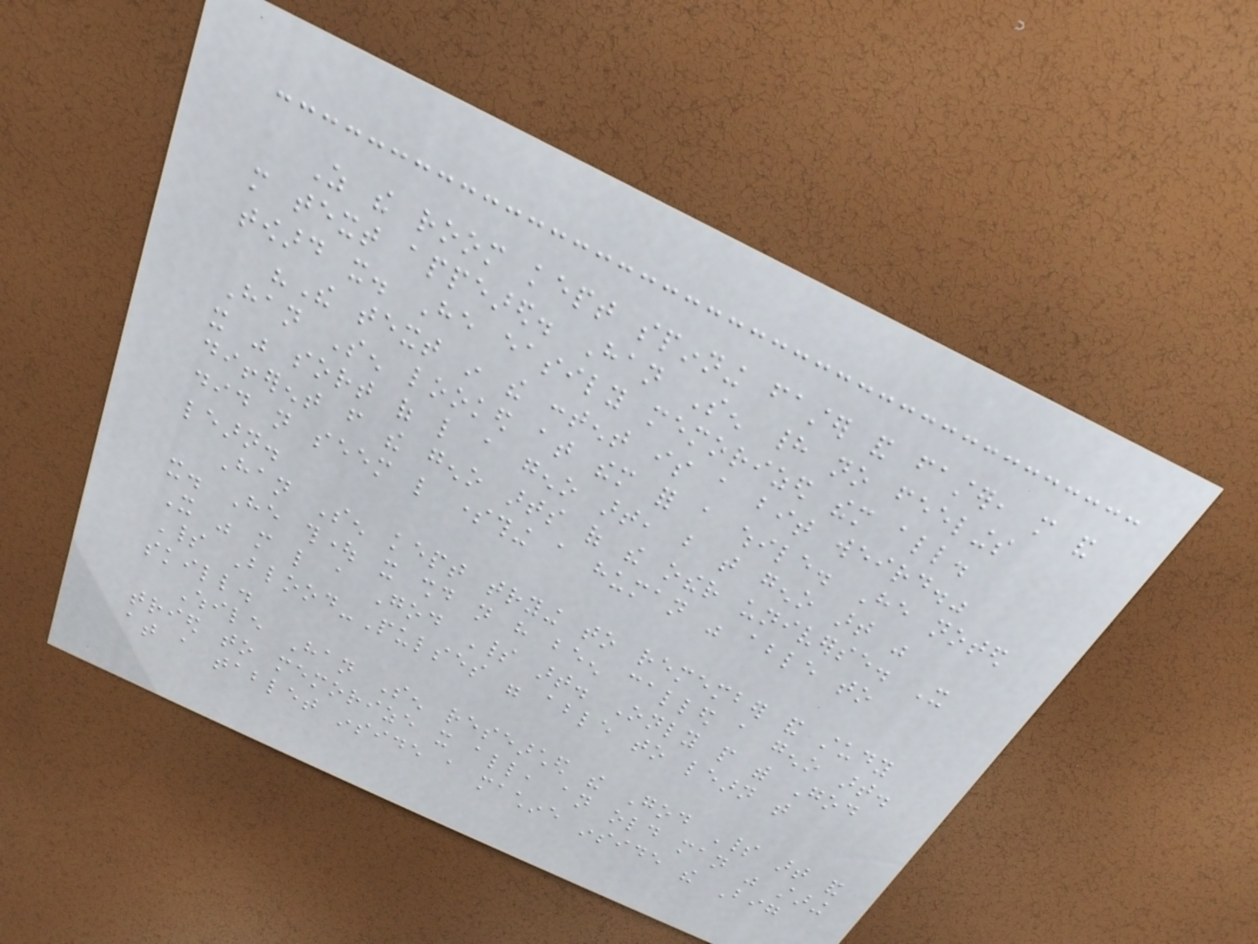As the room kept spinning faster and faster, more and
more text appeared. Han Sen had no feelings
toward it. He easily memorized them all.
"The text in the content is a bit weird."
Han Sen looked at them for a while. He noted
it was sort of like a geno art, but that geno art was
different from the geno arts of the other universe. It
did not seem like something a human was able to
learn.
Han Sen kept trying to remember and study
it. He thought it should not have been called a geno art.
It was more like a God Spirit art. Only people with God
Spirit Blood-Pulses were able to learn that
skill.
While Han Sen researched the God Spirit art and
tried to memorize it all, an old man was staring
at a tablet inside a machine inside the Big
